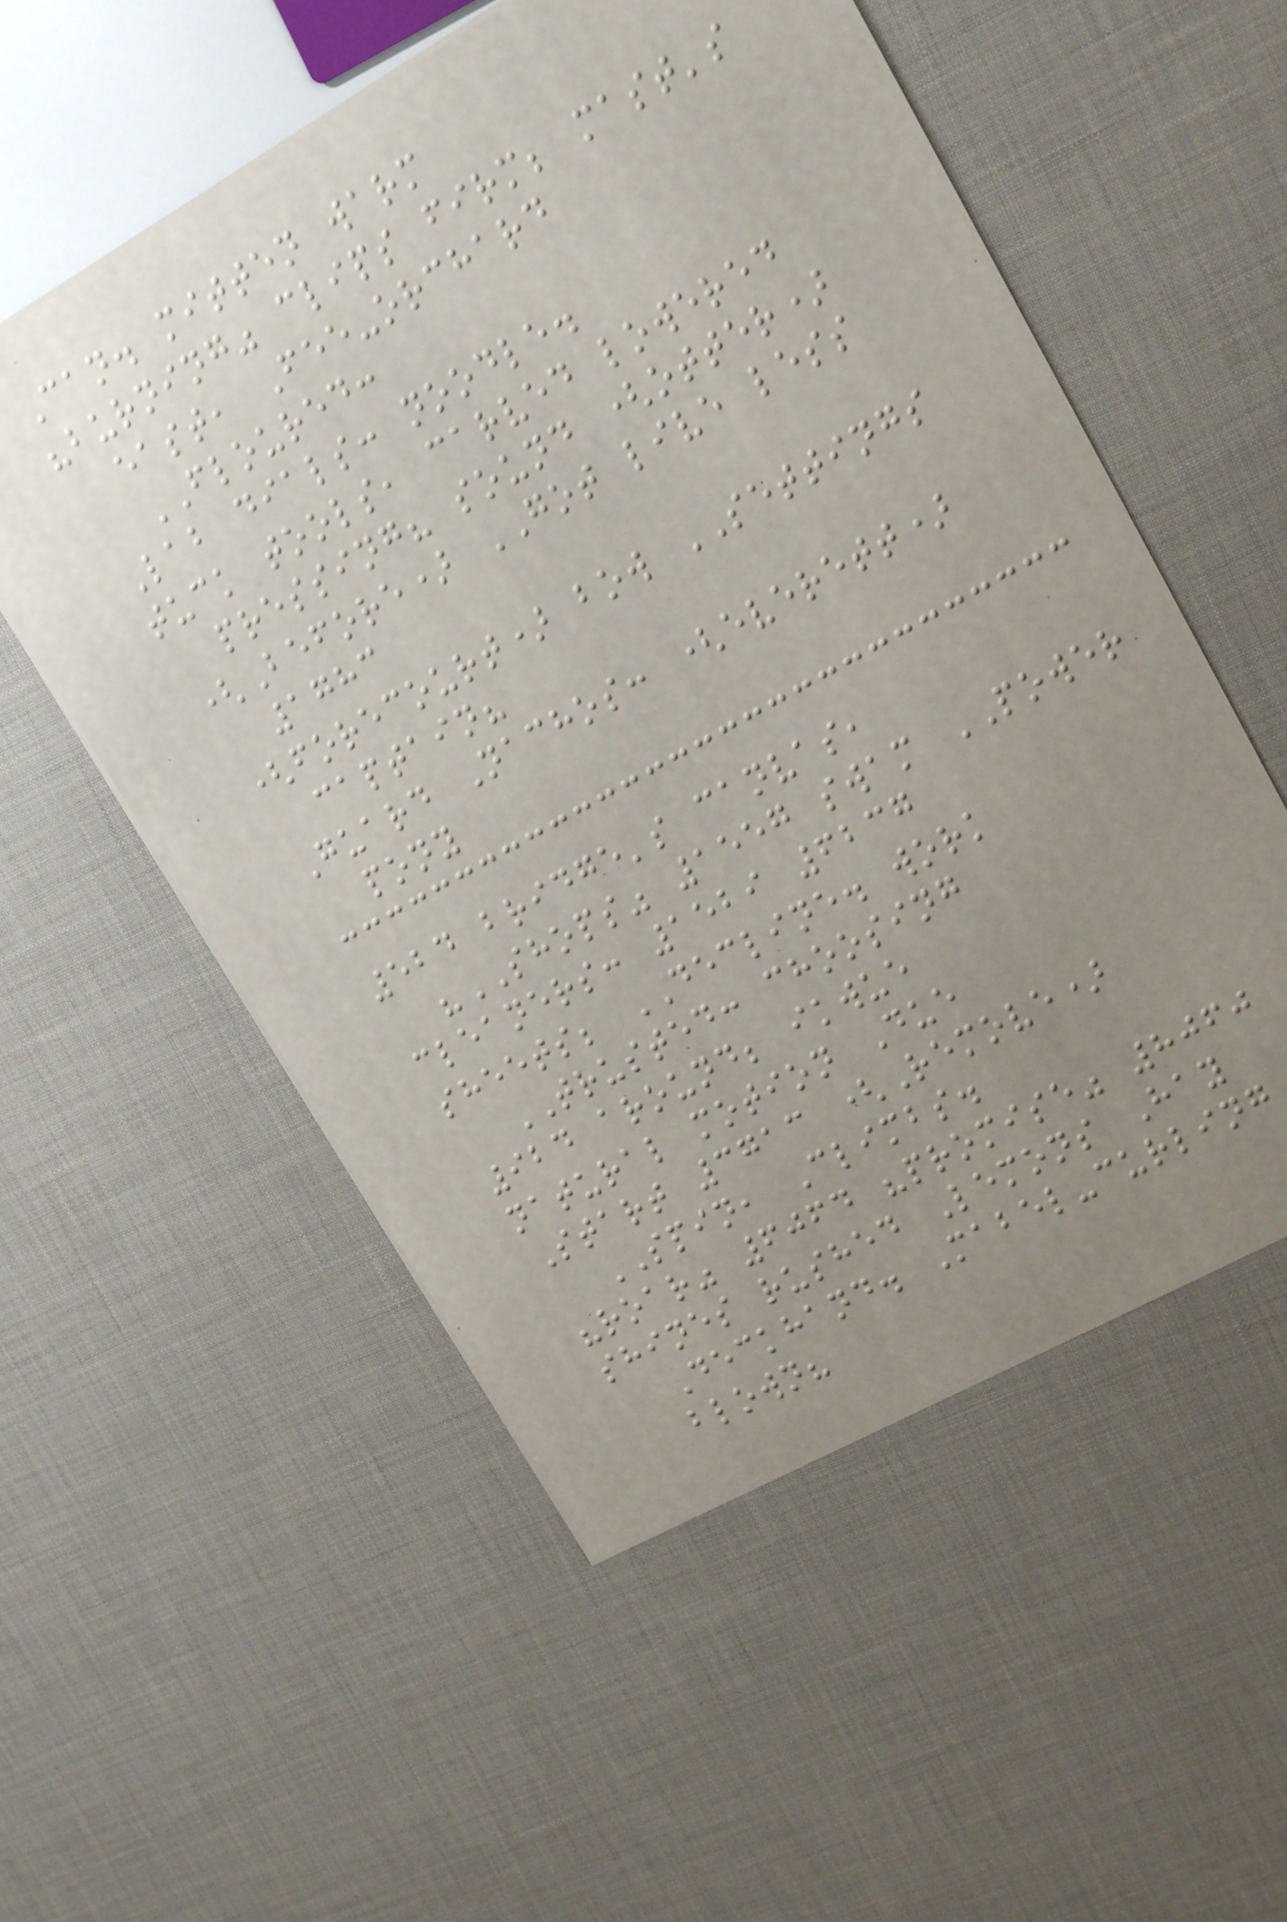Can. mitten warm
"burning" clips firm; mast's
east, Fee-orchard
FLOURED:
Lab dials: noodle.
tuck tools, carved lowered
pressing? sound (otter)
(Before) GOT live less
1783
(forecourt) bow SETTINGS
captain?
Guard Nachos: (everett)
pony
524 bridge's canvas,
"SHOPS" 1557 swam POWER
cleaners: 1529 6237
sheets; DECLINE. work
TRUSTED: choosing
924 around; ikwue
natural motion Due
Start 3713 (Remove)
SPIN, Climbs.
"roar" 6064 "promise" 8060
shines rushed Lemons Hay
Deckhand. Mabel-curling
blown?
